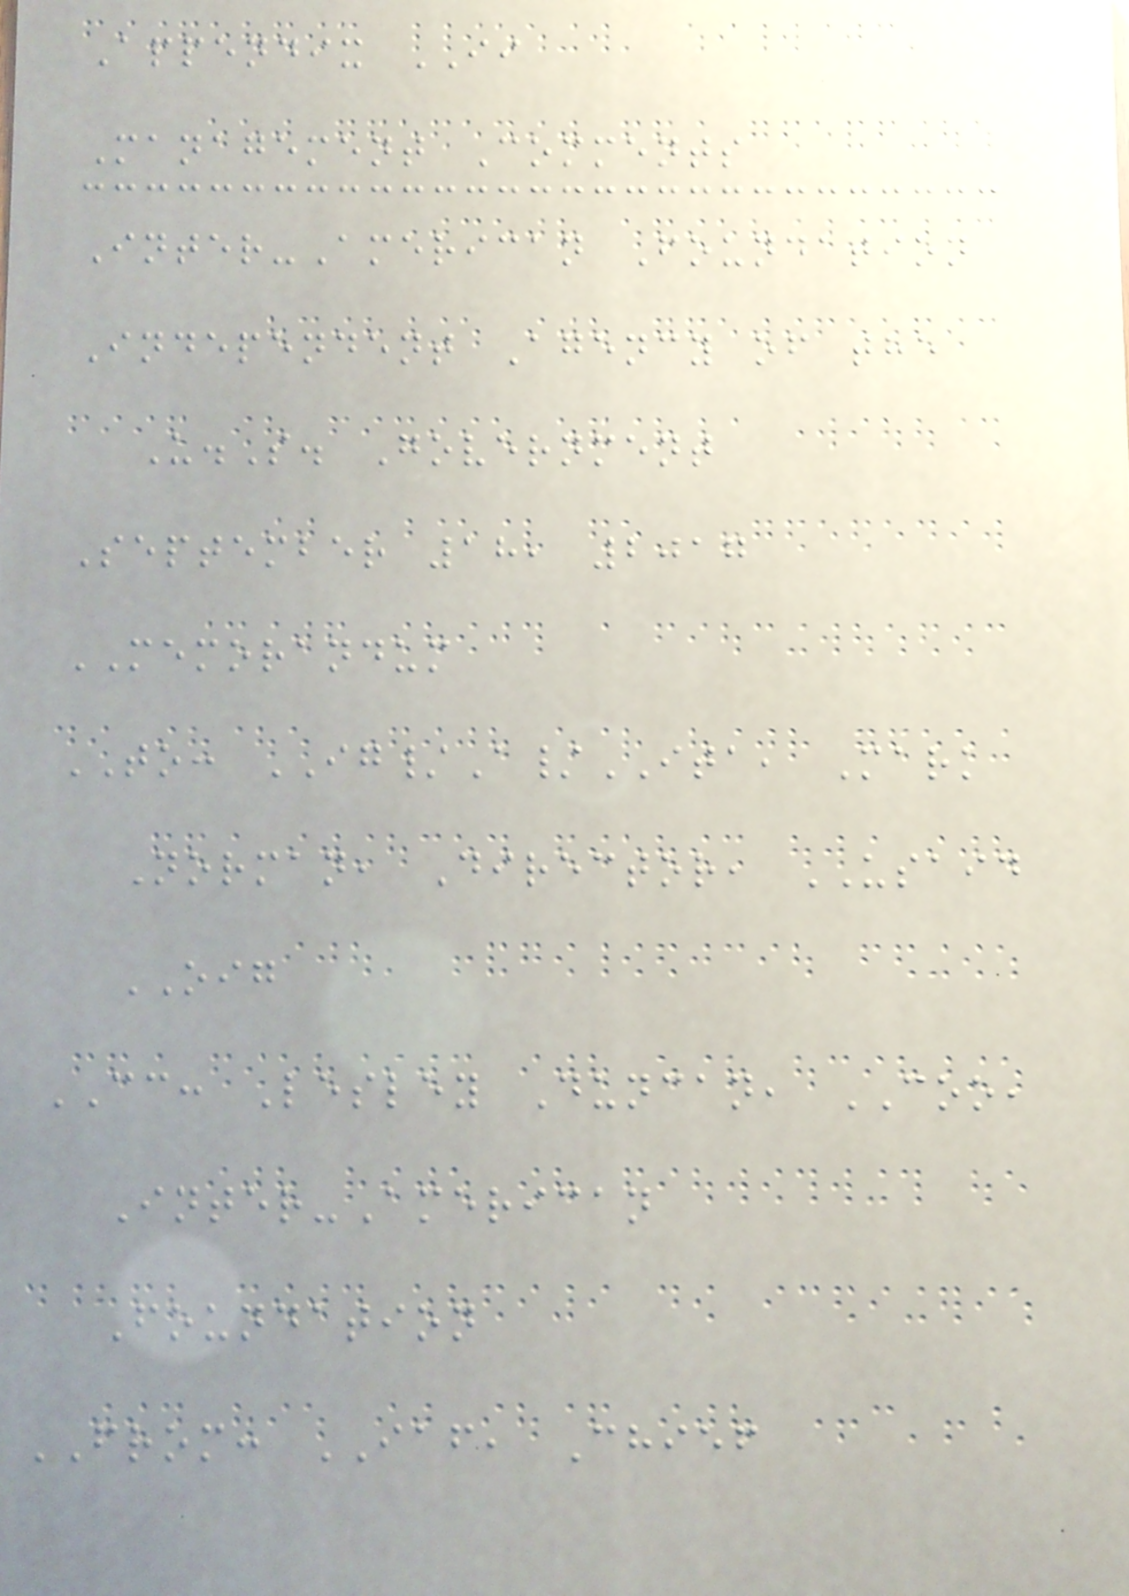Appendix II
Management Comments
Inter-American Foundation
Independent Agency of the
U.S. Government
September 18, 2017
MEMORANDUM
TO: IG/A/ITA, Mark
Norman, Director, USAID
OIG
CC: Lesley Duncan, COO,
Inter-American
Foundation
FROM: IAF, Chief
